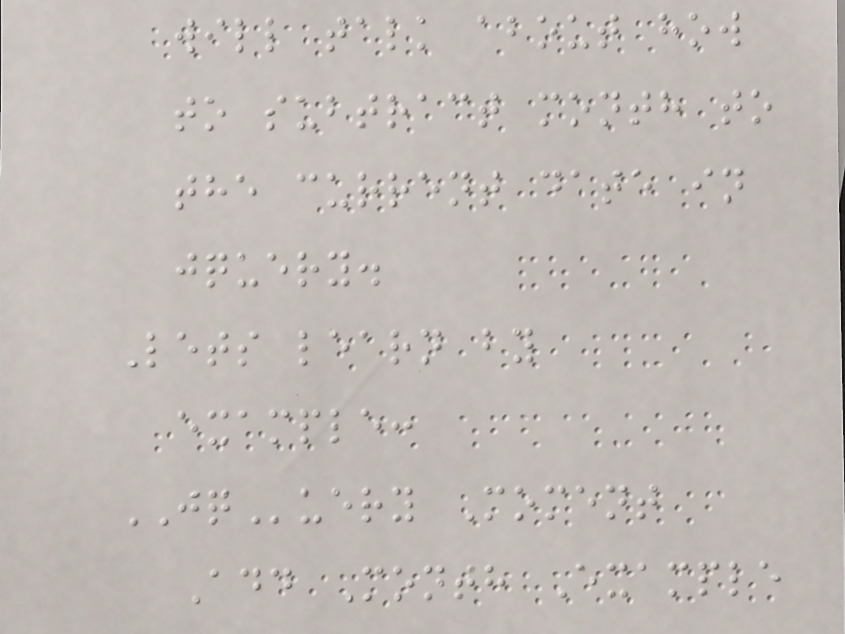will talk about how
to subtract month to
the current date in
jquery.
Lets learn by
example:
JQuery Moment
Add Month Example
